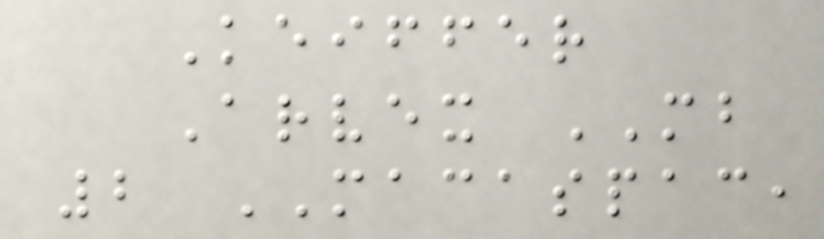Keiffer
Arvex MB
2 MACASPAC,
